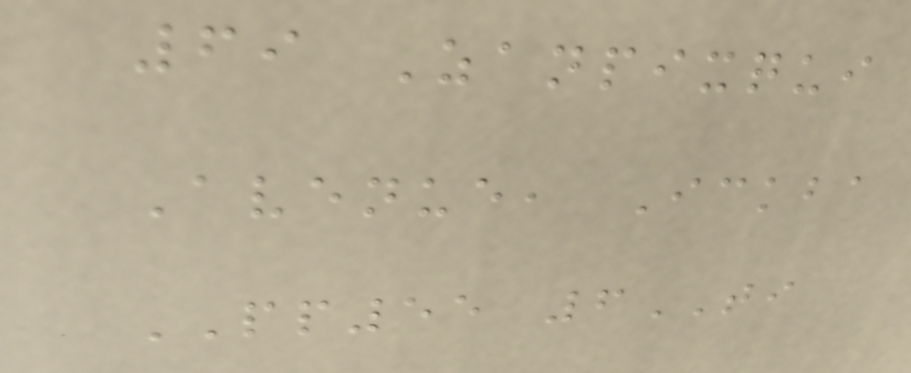69 Zanpixqui
Avenue, Ickba
PP55 6TI
